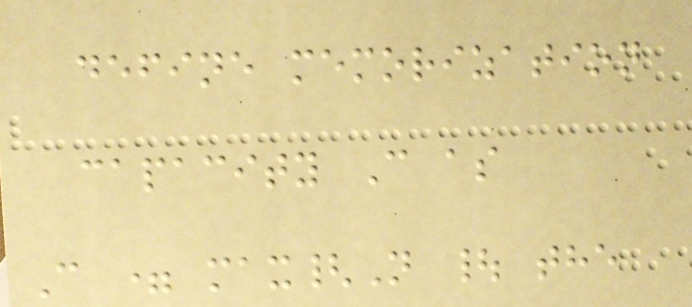define memorization
capacity C as
C = max{N | the
